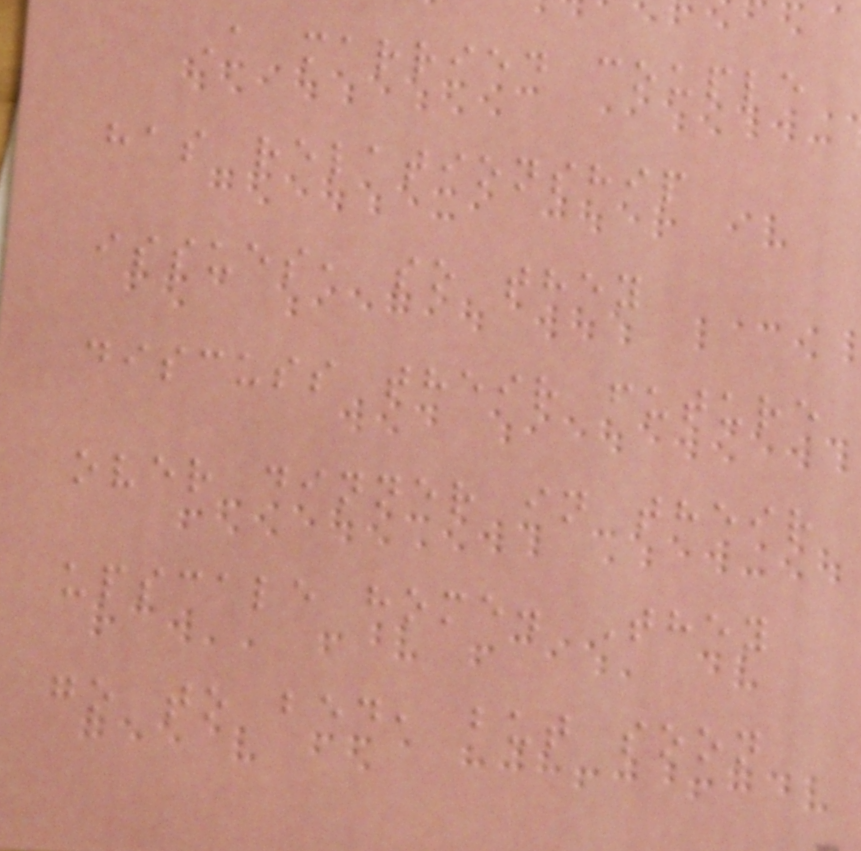A married couple
has relationship
issues, so they
discuss their future
over dinner in their
upscale home. They
go to bed, but soon
